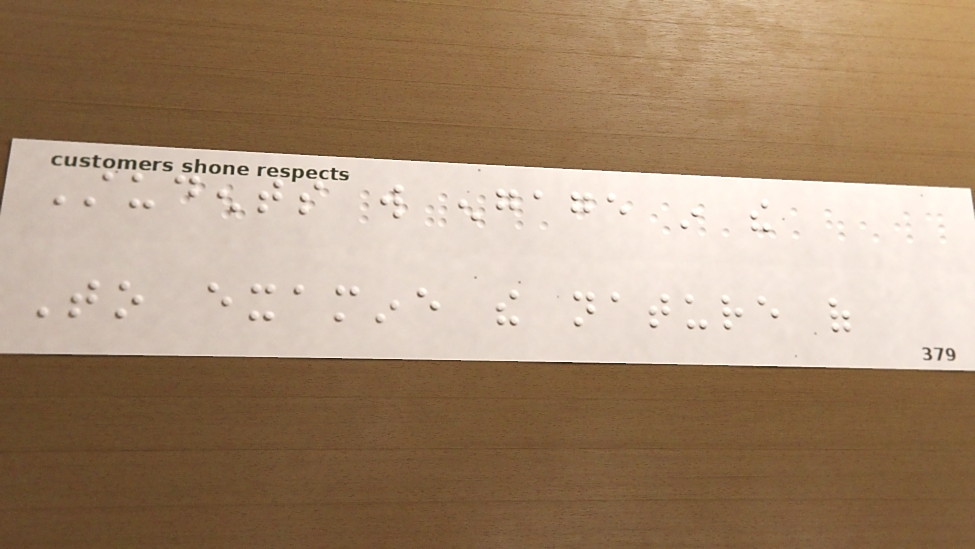Students will engage in the
To examine the nature of
